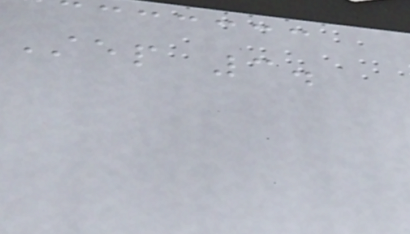Step 3.
